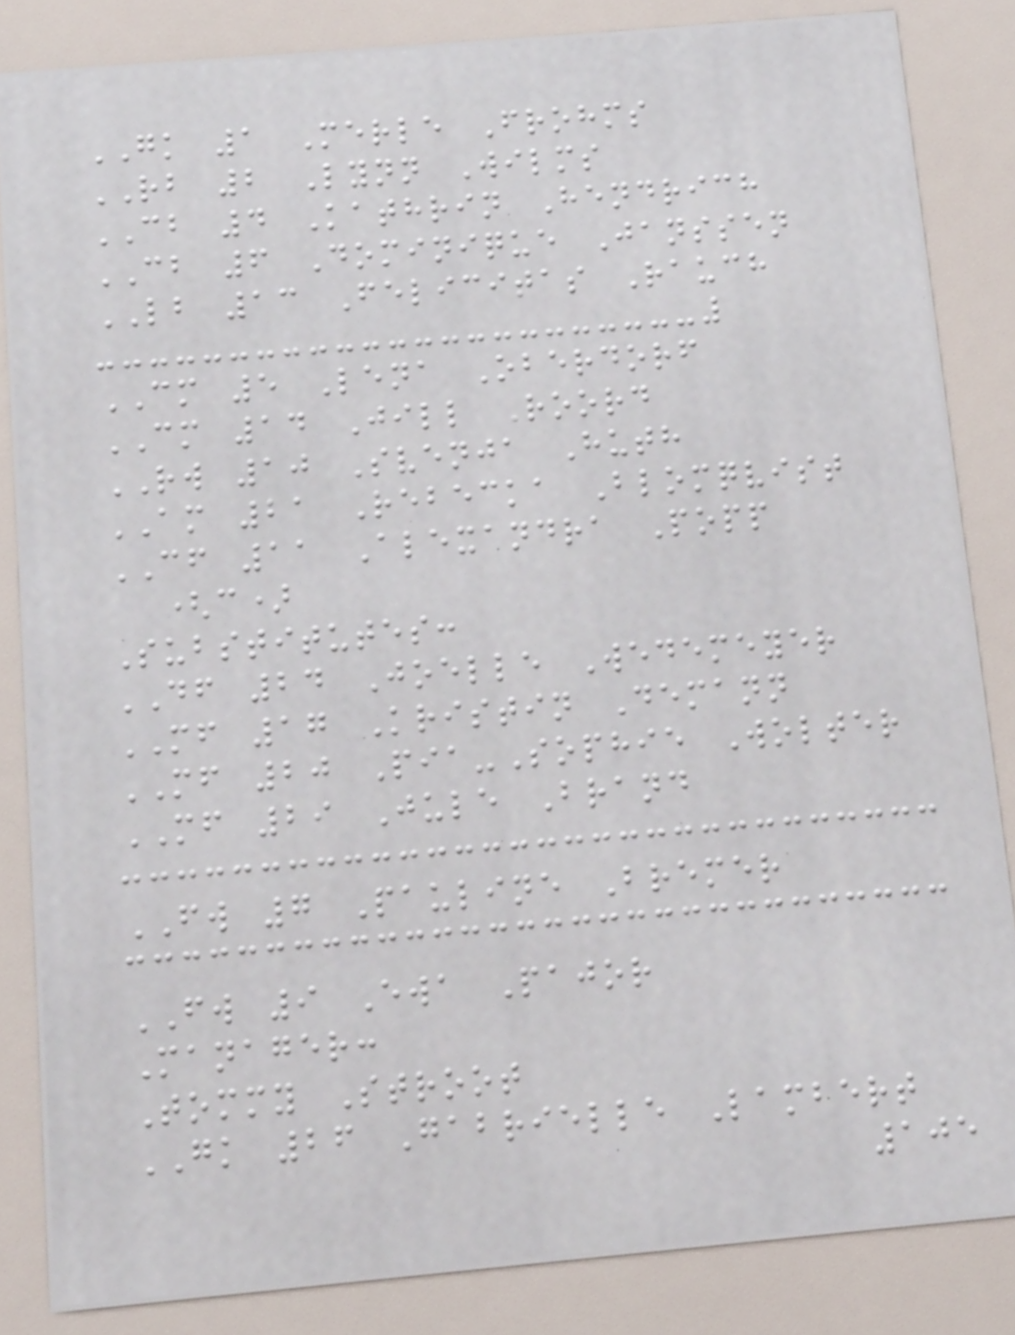GK 1 Merle Frohms
RB 2 Lynn Wilms
CB 4 Kathrin Hendrich
CB 6 Dominique Janssen
LB 13 Felicitas Rauch
CM 5 Lena Oberdorf
CM 14 Jill Roord
RW 10 Svenja Huth
AM 21 Rebecka Blomqvist
CF 11 Alexandra Popp
(c)
Substitutes:
DF 24 Joelle Wedemeyer
MF 17 Kristin Demann
MF 20 Pia-Sophie Wolter
MF 29 Jule Brand
FW 7 Pauline Bremer
FW 9 Ewa Pajor
Manager:
Tommy Stroot
GK 26 Gabrielle Lambert
105
